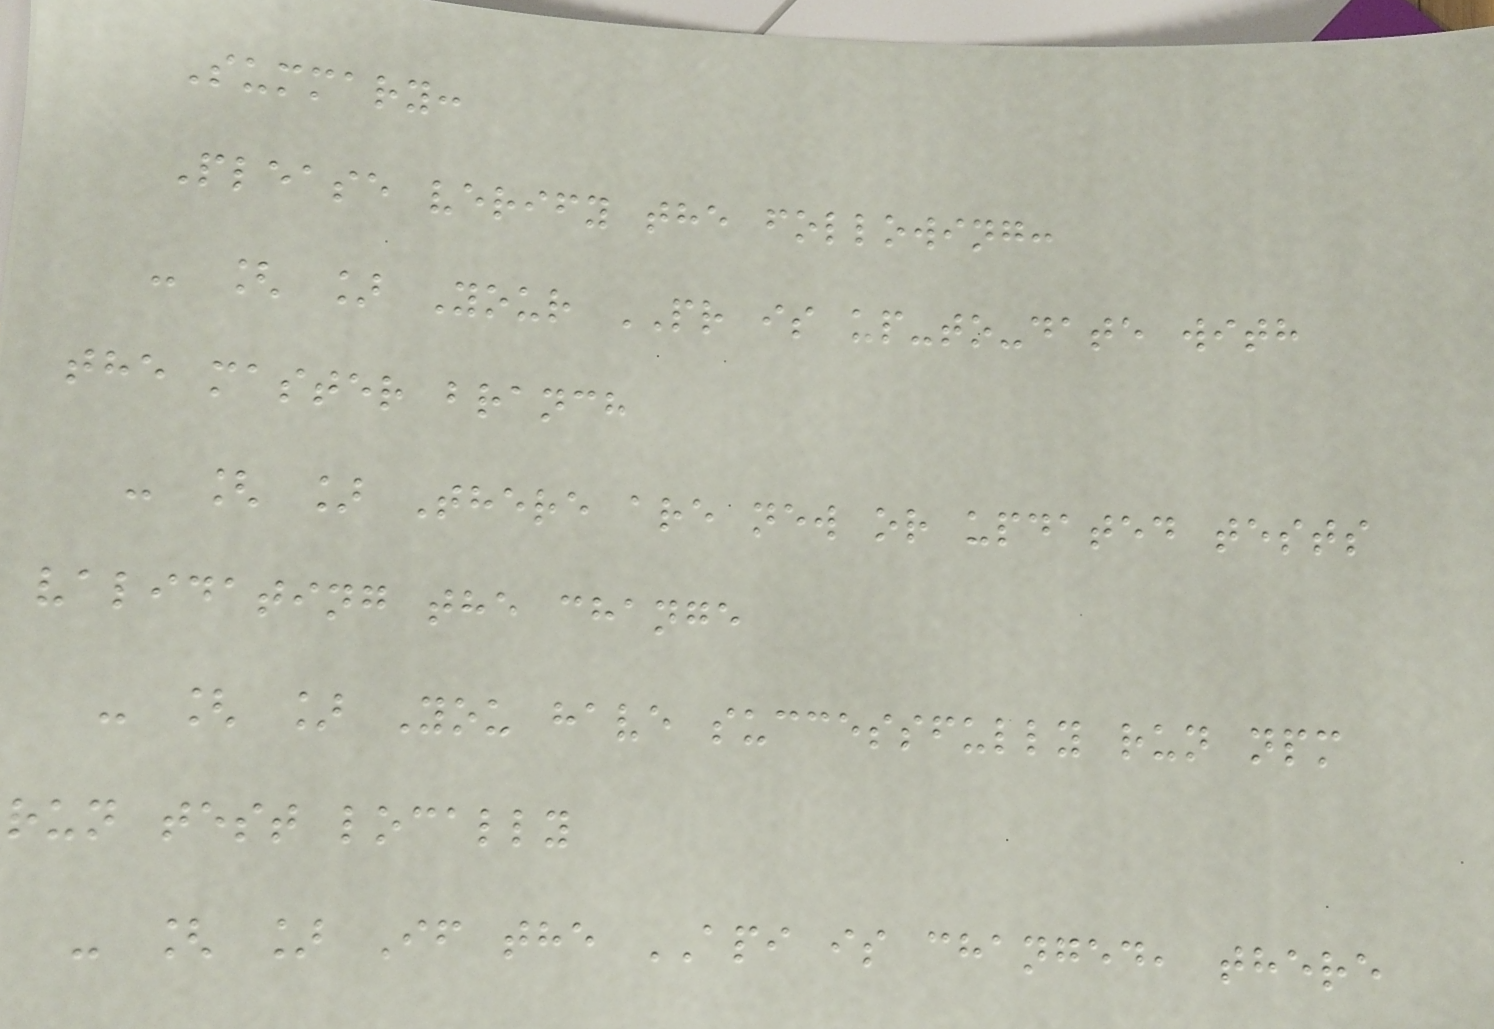Summary:
Please verify the following:
- [ ] Your PR is up-to-date with
the master branch
- [ ] There are new or updated tests
validating the change
- [ ] You have successfully run npm
run test locally
- [ ] If the API is changed, there
